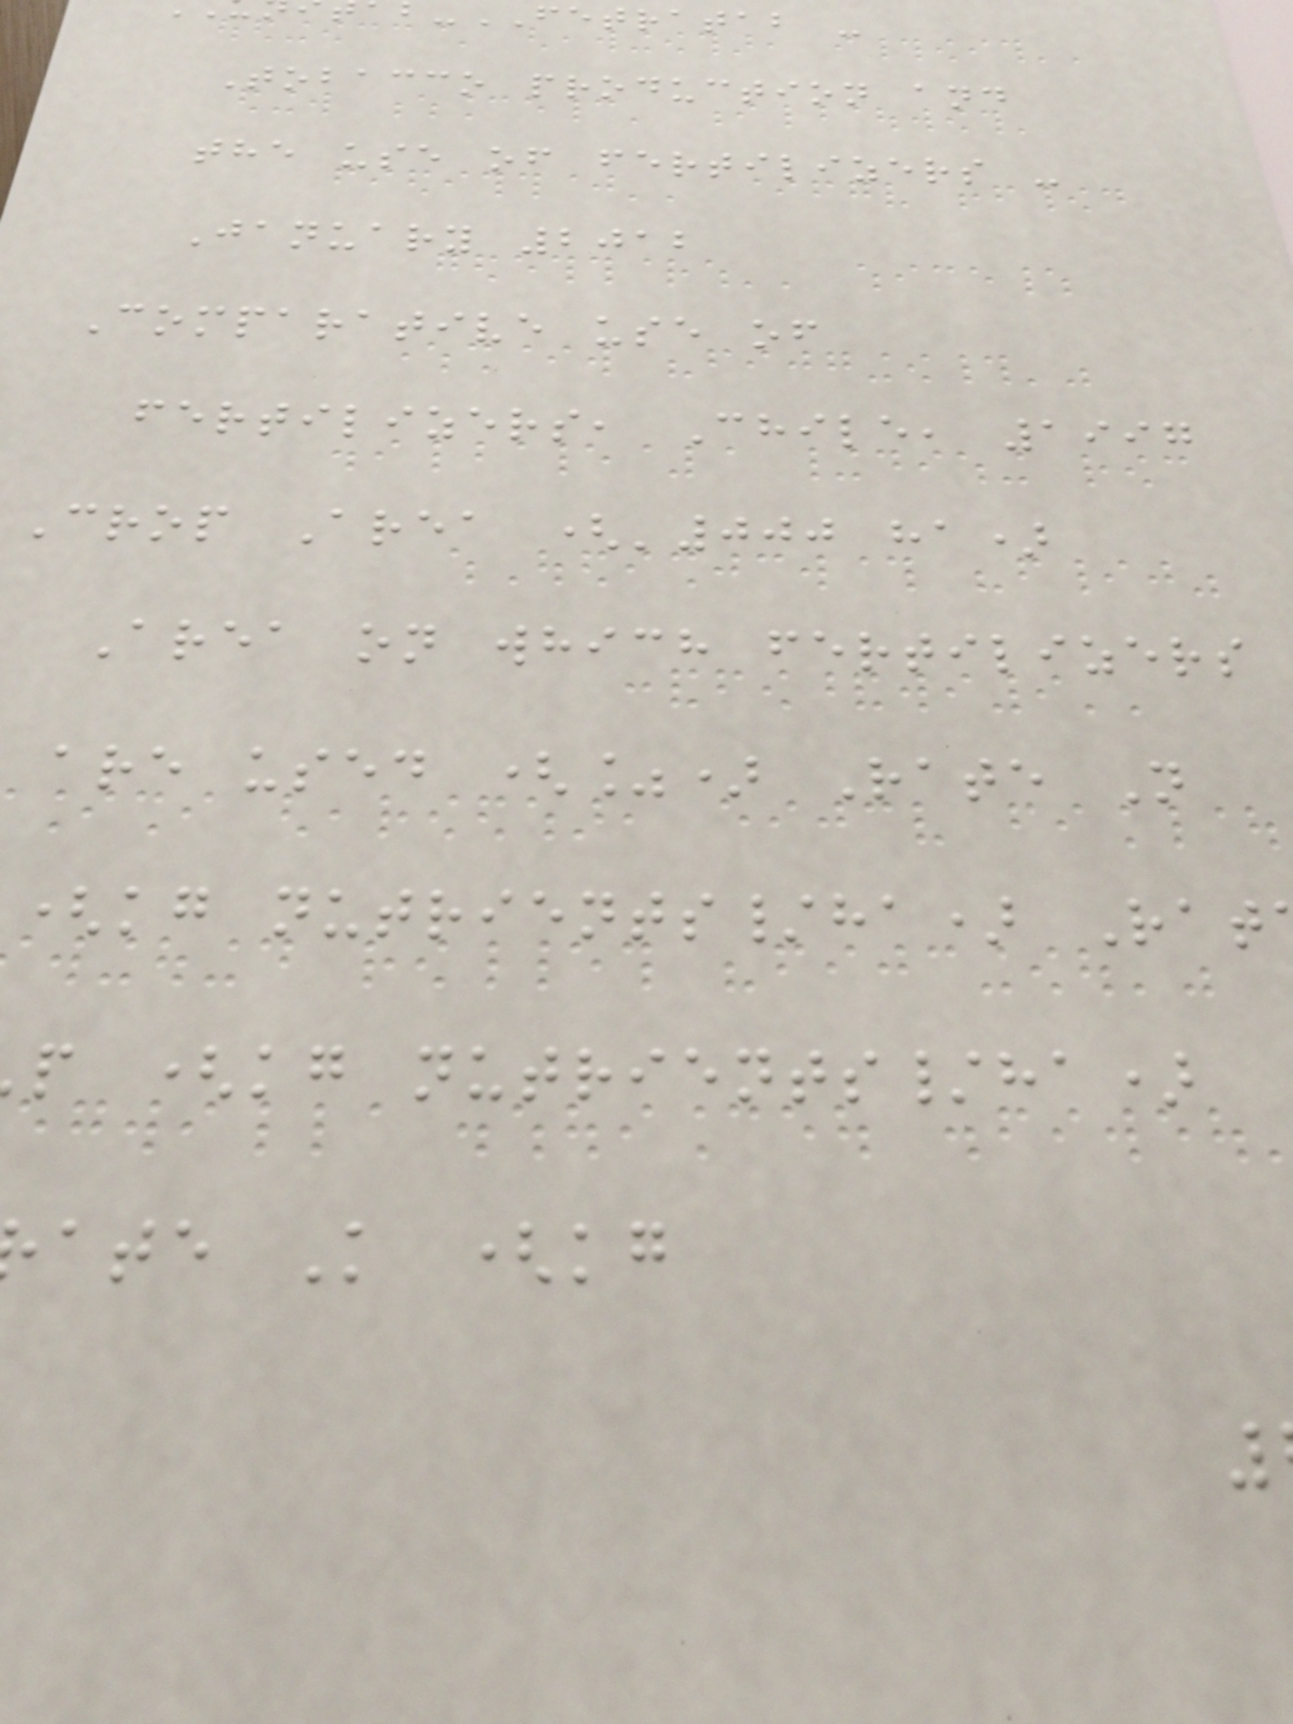-FETRATAB -
Tobacco production and
the use of fertilizers -
January 2012
Comparative use of
fertilizers, Chile, 1997
Crop Area ('000 ha)
Area on which fertilizers
are used (%) Rate N
(kg nutrients/ha) Rat
p (kg nutrients/ha)
ate K (kg
